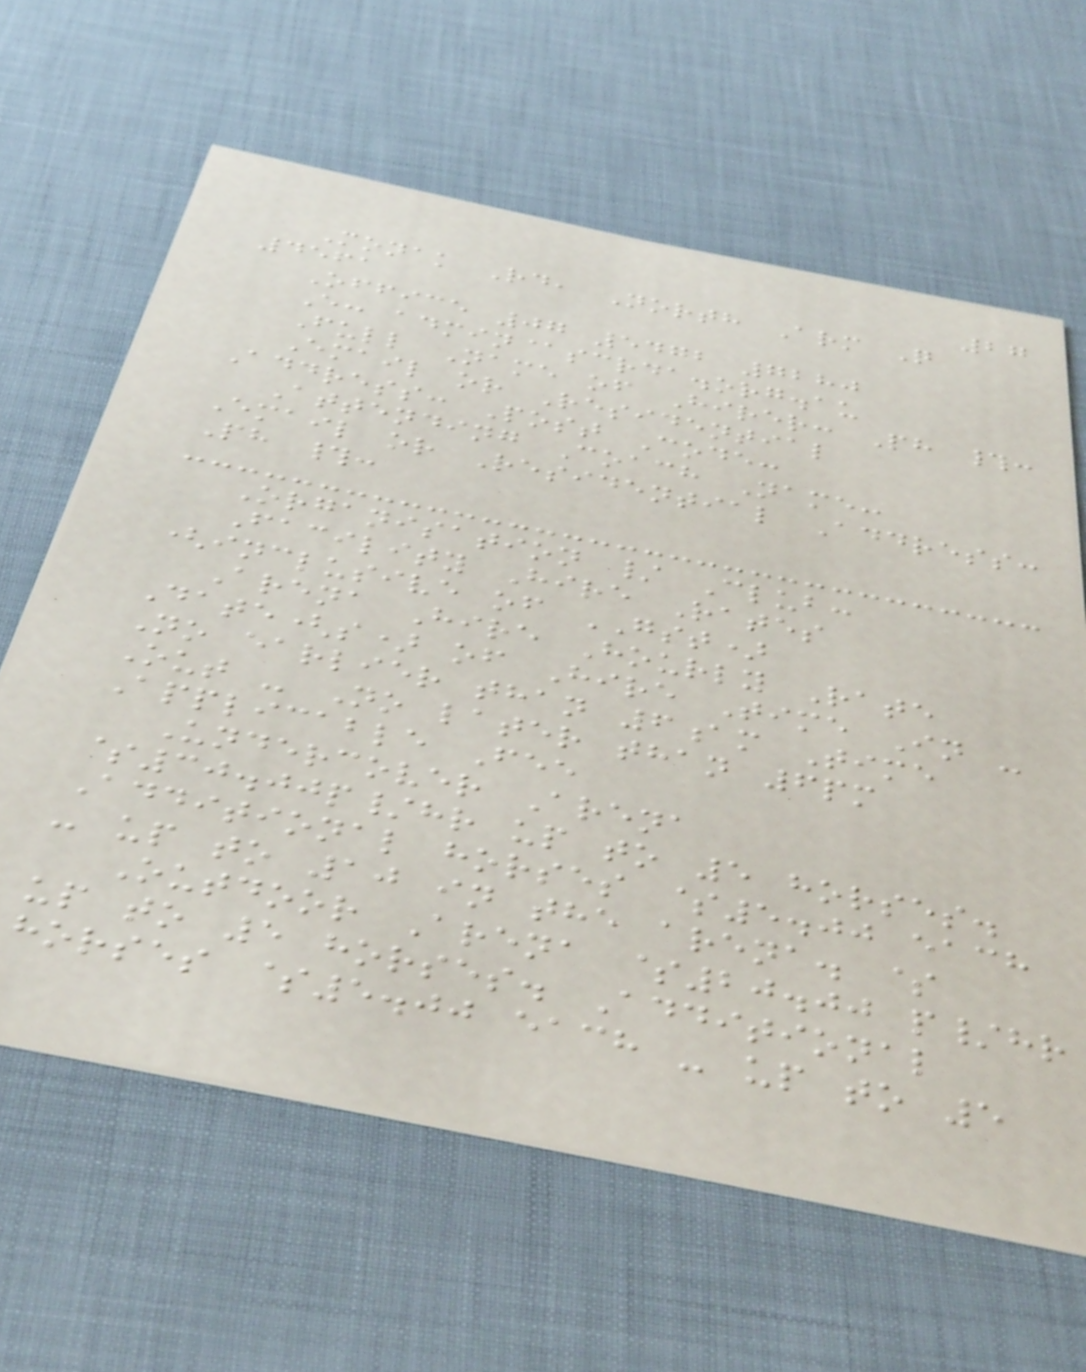27
Monak Rd, North Arm Q
4561
Office 07 5472 7280
E: admin@scrda.org.au
Full Name of Hirer: Ph #:
Email or Residential
Address: Post Code:
Attending Coach Name:
Email or Residential Address:
Ph #:
Organisation / Club:
Facility Hire Rates
(inclusive of GST)
Arena Hire Hourly Rate
Date(s) of Hire Time In -
No earlier than 6am Time
Out - No later than 6pm
Applicable Fee
Undercover Arena
$30.00p/hr up to 5 horses.
Additional horses $5.00 each
- up to 10 in the arena. $
Outdoor Arena $20.00 p/hr
up to 5 horses. Additional
horses $5.00 each - up to 5
